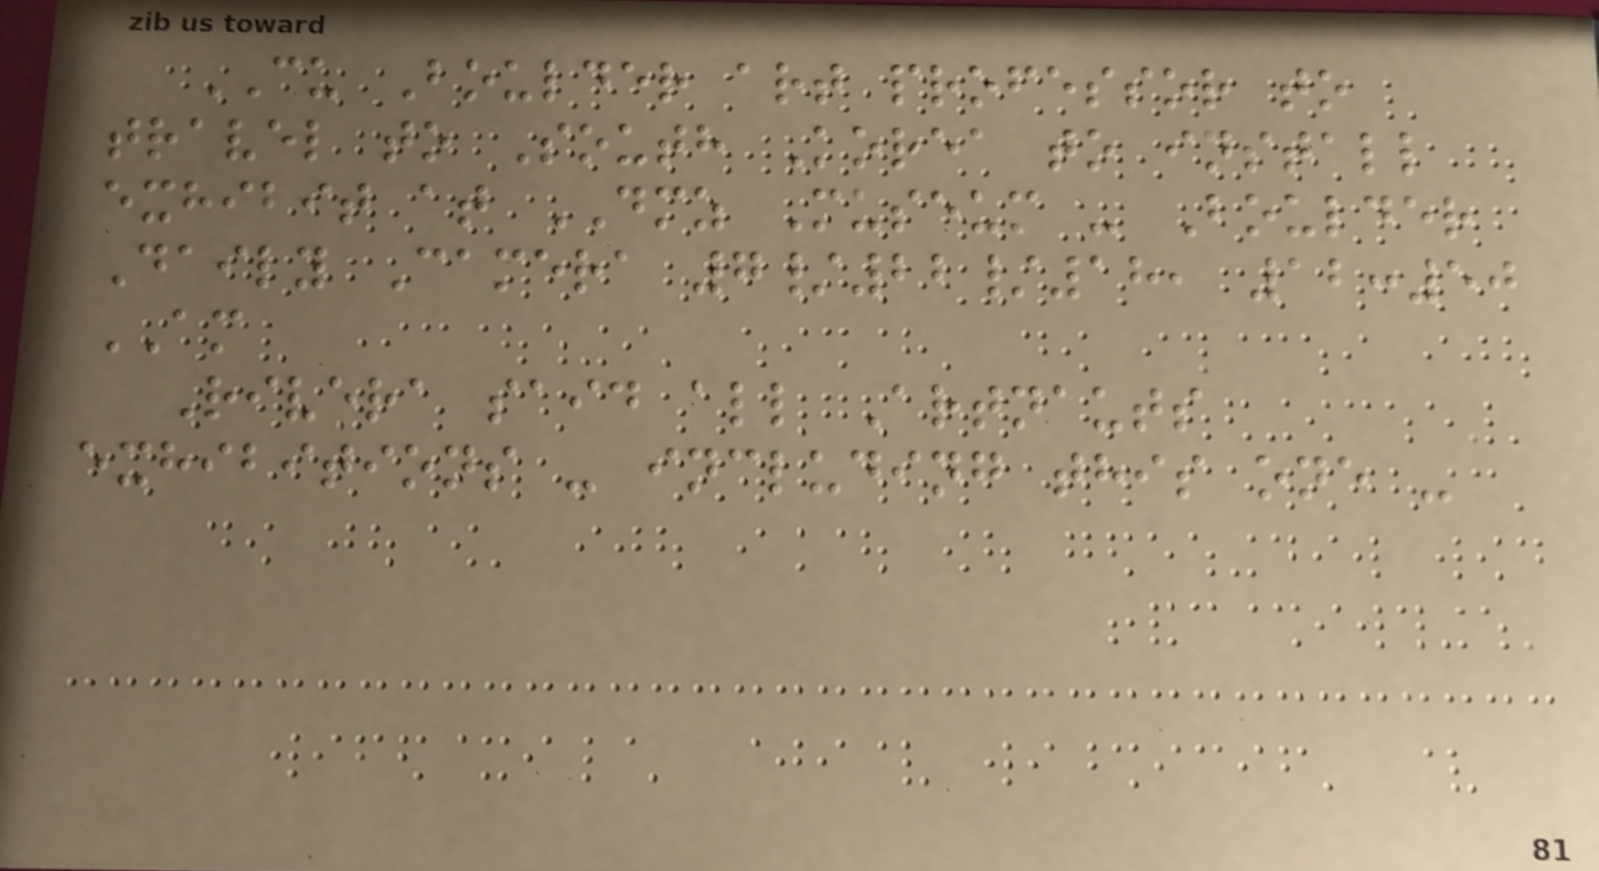CU Boulder art professor to
travel to South Korea to install
exhibit at DMZ Museum - Boulder
Daily Camera 7/22/18, 12:50
AM
Rivera said all Artnauts
exhibitions - including this one -
